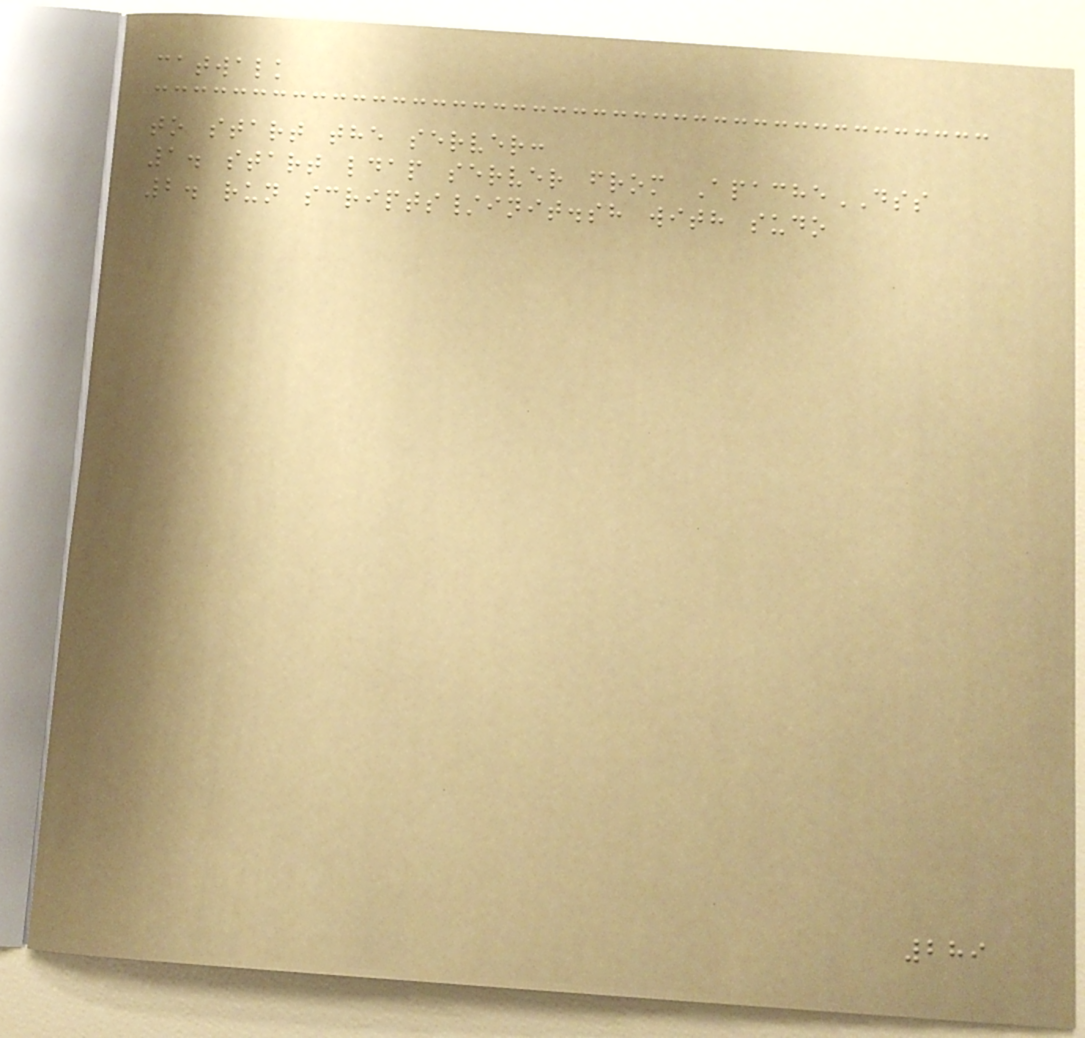catwalk
to start the server:
1. start ldap server from ApacheDSS
2. run scripts/init.sh with sudo
289
